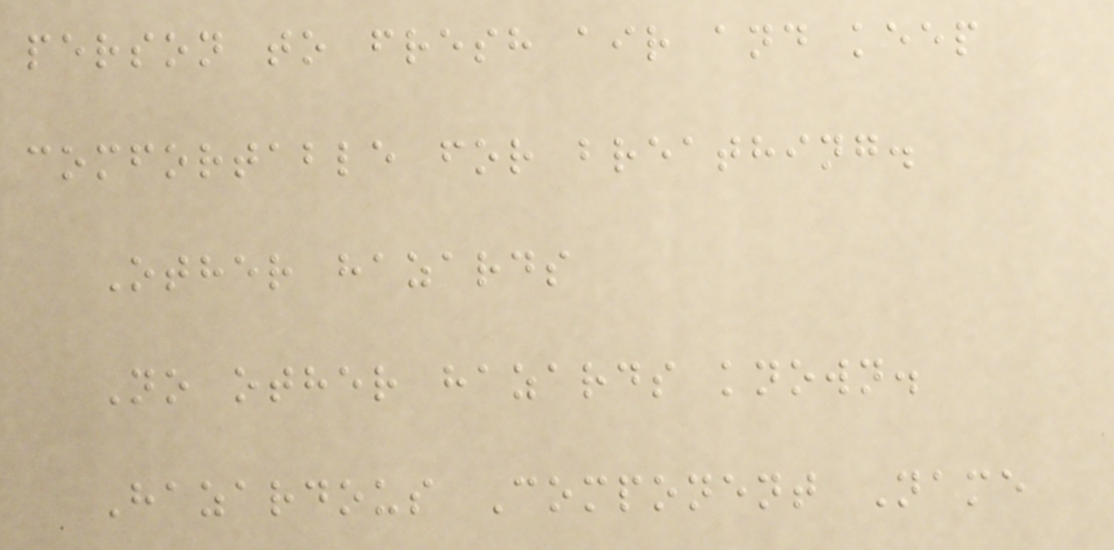person to fresh air and keep
comfortable for breathing.
Other hazards
No other hazards known.
Hazardous Component Name
